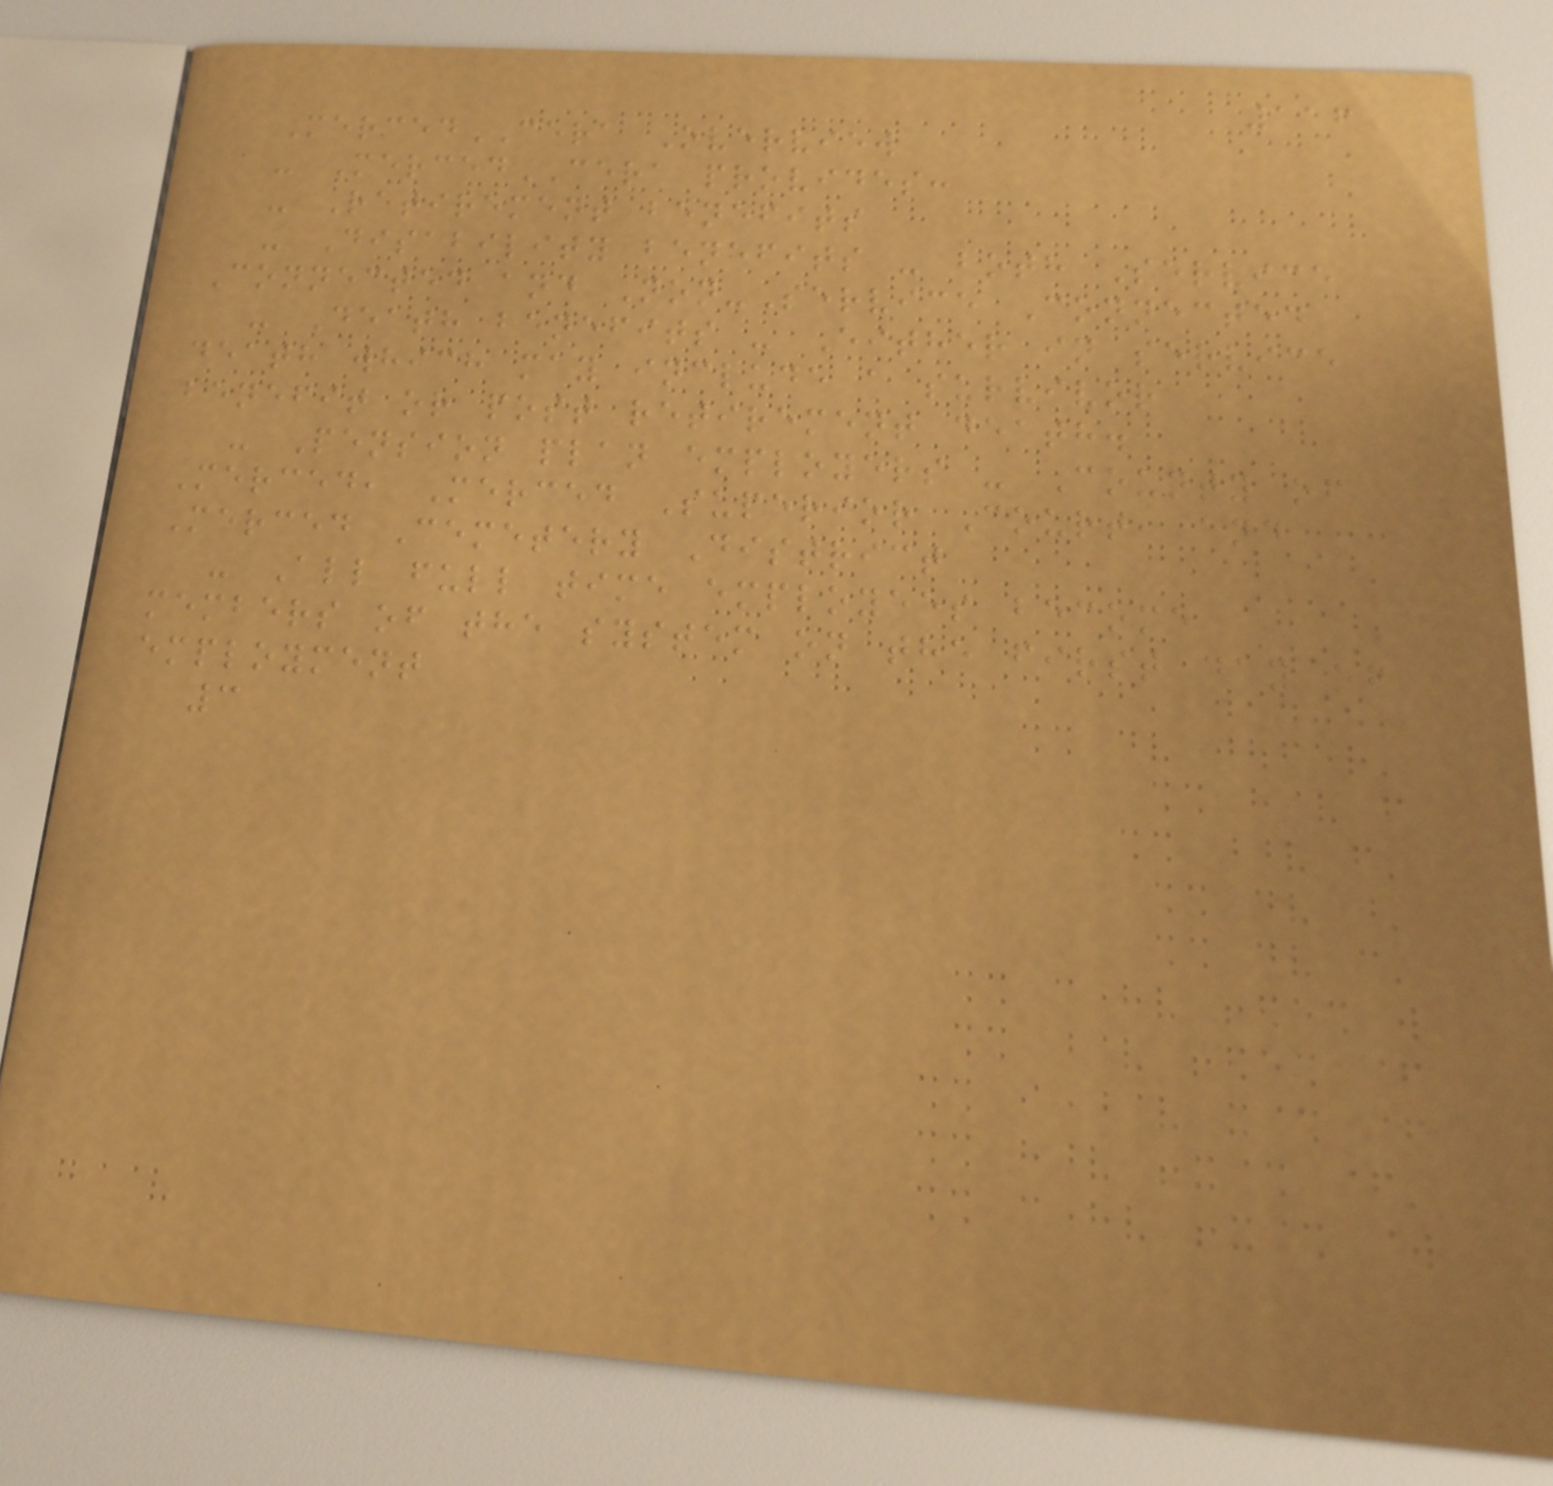116
MercedCERA Overview
- MercedCERA provides:
- Retirement benefits
- Disability benefits - both Service
Connected and Non-Service Connected
- Death benefits - Either in service
death which may include a survivor
benefit or post retirement death.
- Pension plan employers - County of
Merced, Merced Superior Court, and
Merced Cemetery District
- All full time employees become
members of the system on the first day of
employment
3
